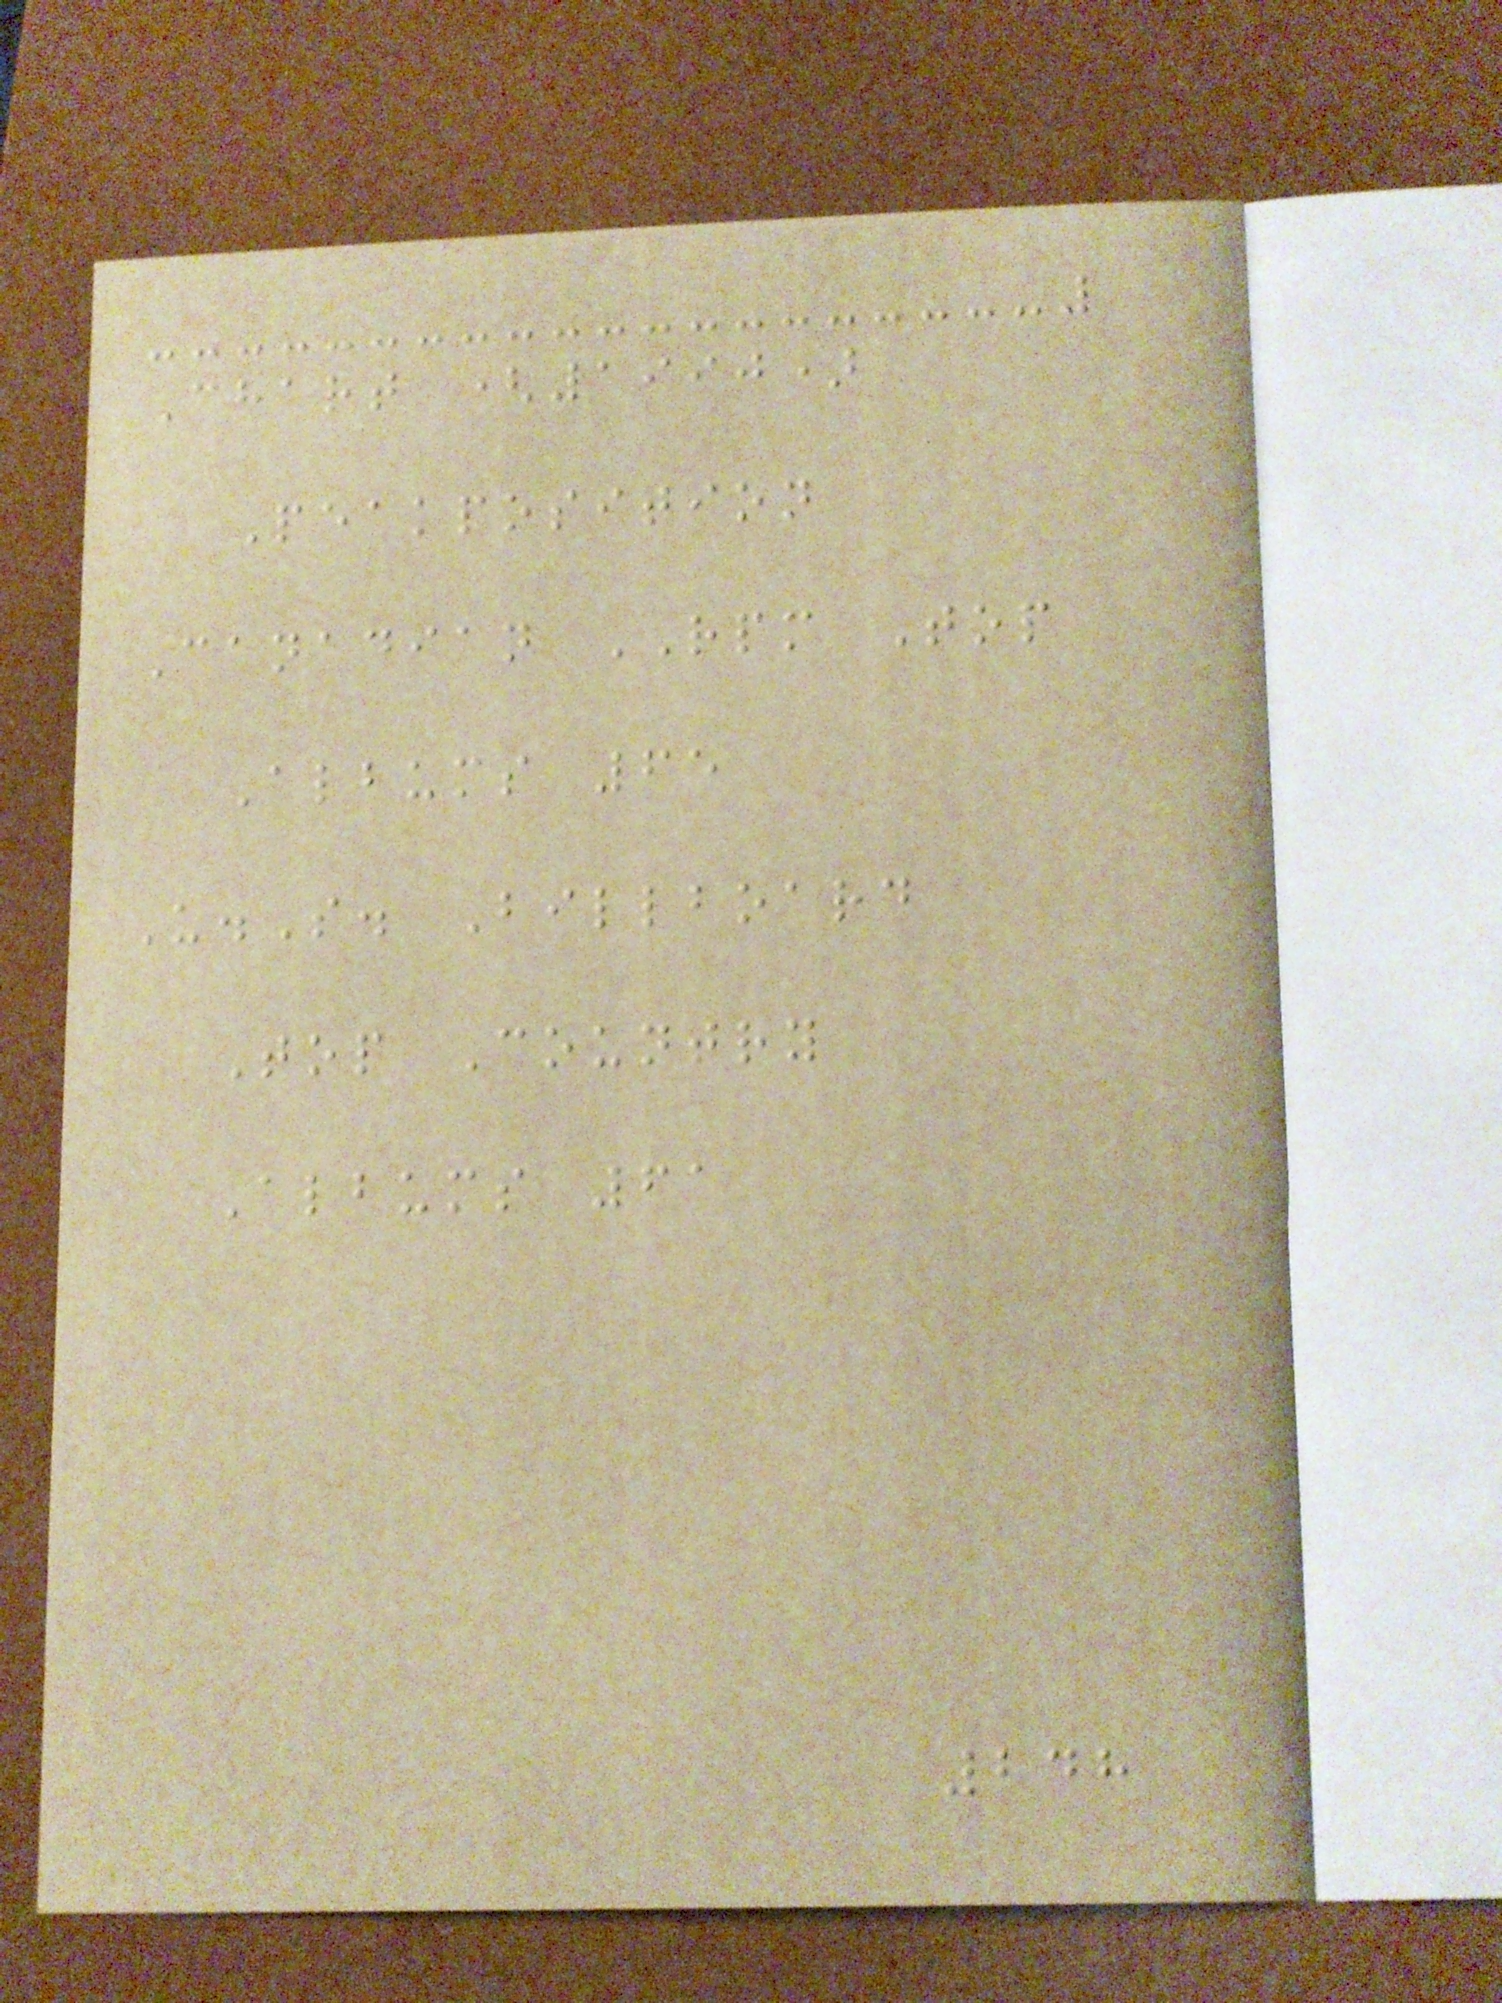Chart (1990)
Peakposition
Canadian RPM Top
Albums 65
U.S. Billboard
Top Country
Albums 61
248
